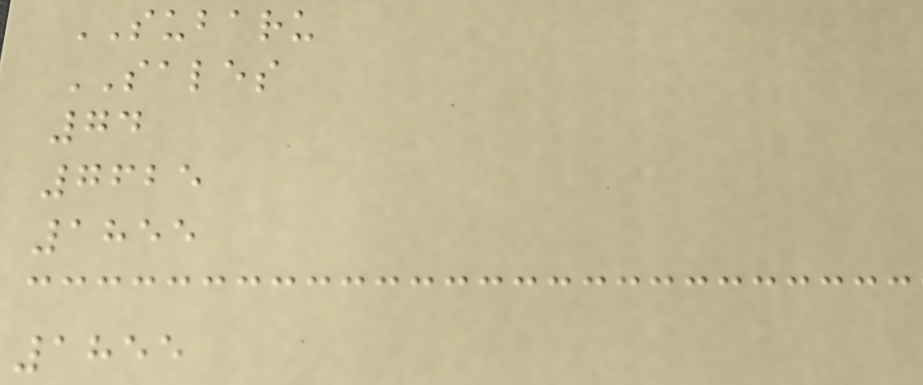SUBARU
SALES
74
7625
1855
1855
